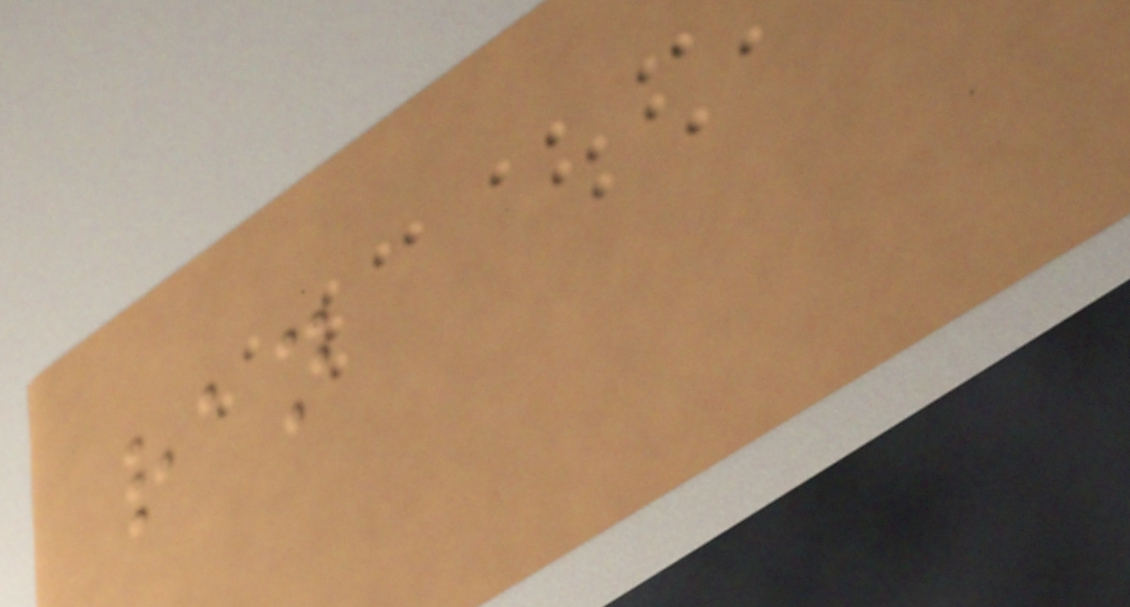ran
